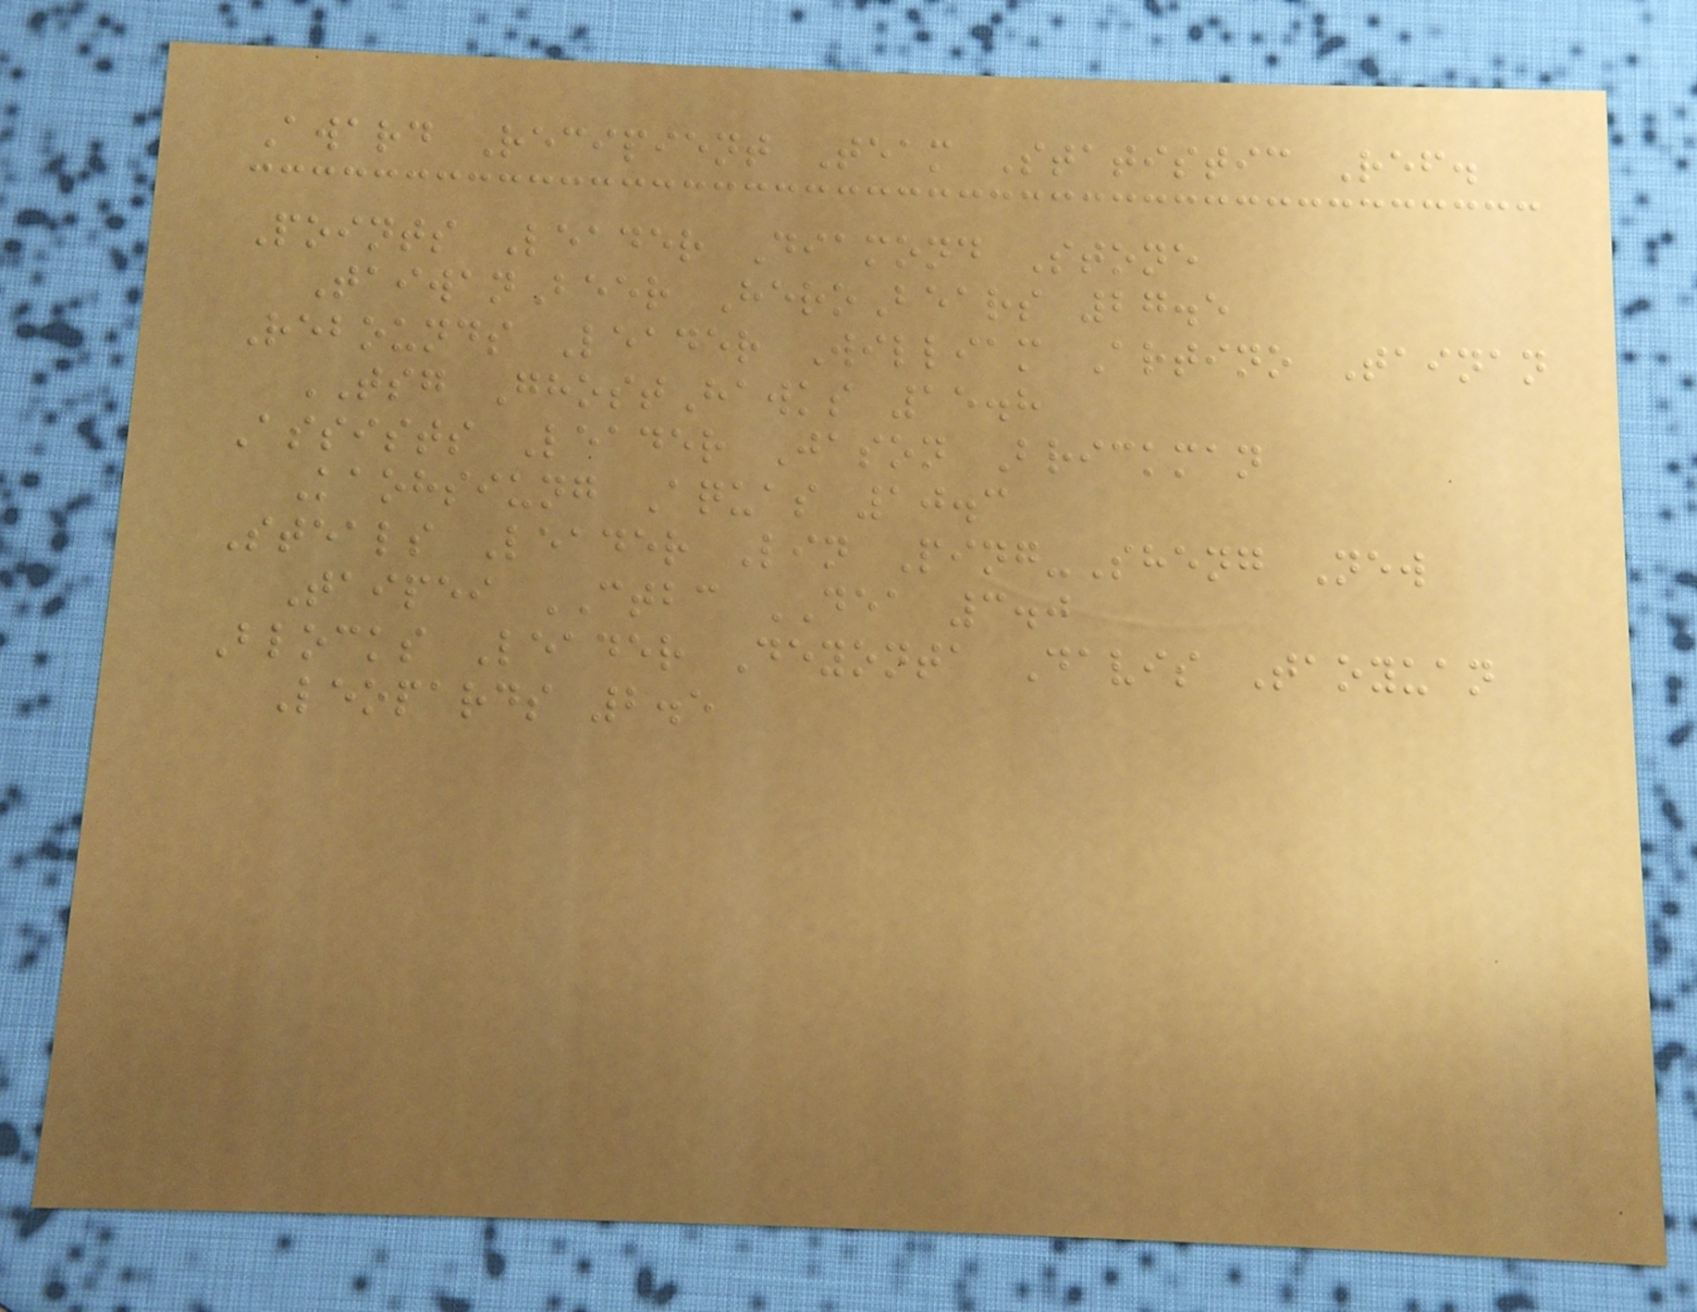Award Recipient Team Statistic Ref.
Points Leader Diamond Stone
TaiwanBeer HeroBears 27.5
Rebounds Leader William Artino Tainan
TSG GhostHawks 15.8
Assists Leader Jason Brickman
Kaohsiung Aquas 10.3
Steals Leader Lin Ping-Sheng New
Taipei CTBC DEA 3.0
Blocks Leader Deyonta Davis Taoyuan
Leopards 2.5
